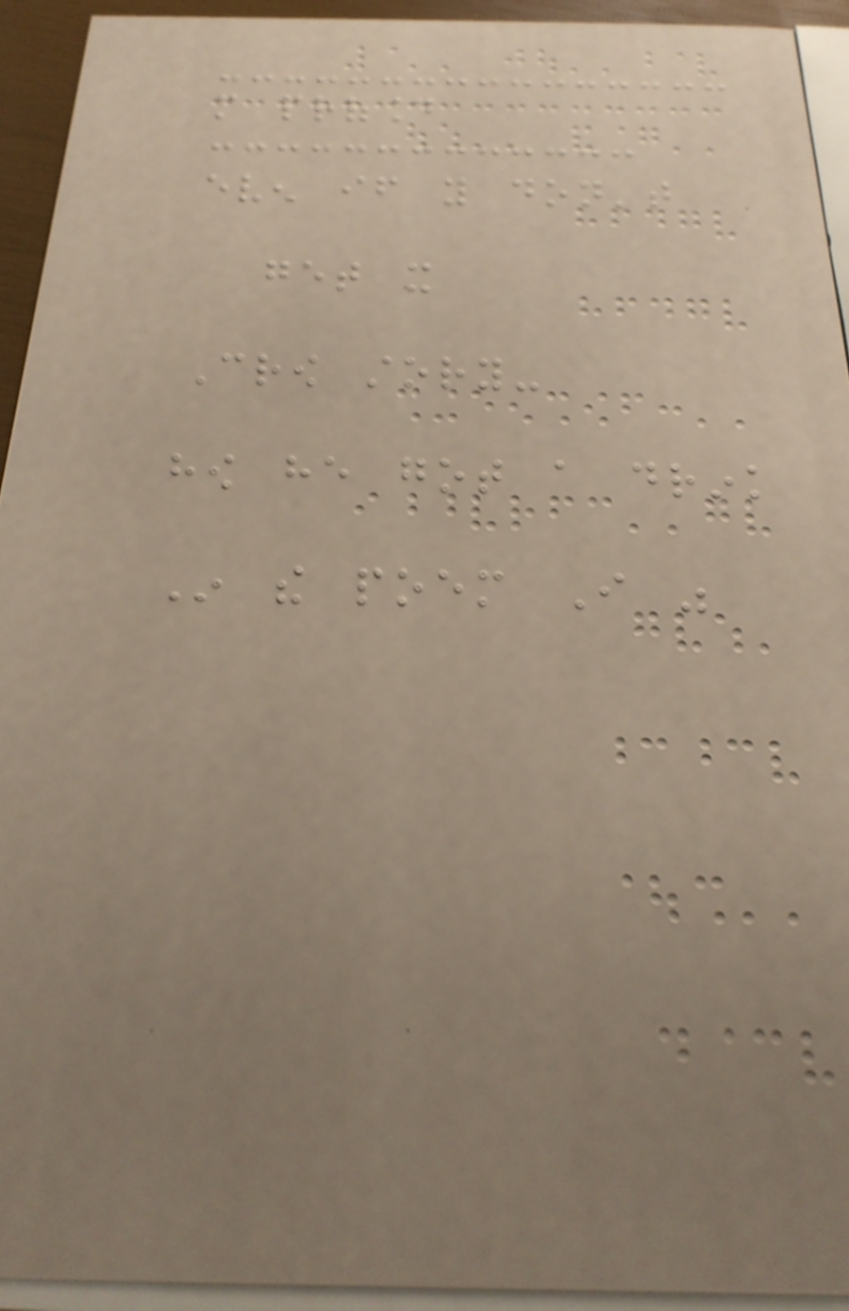more profound
even if you don't
get it
Crow story-
how he got a drink
In the poem I was
